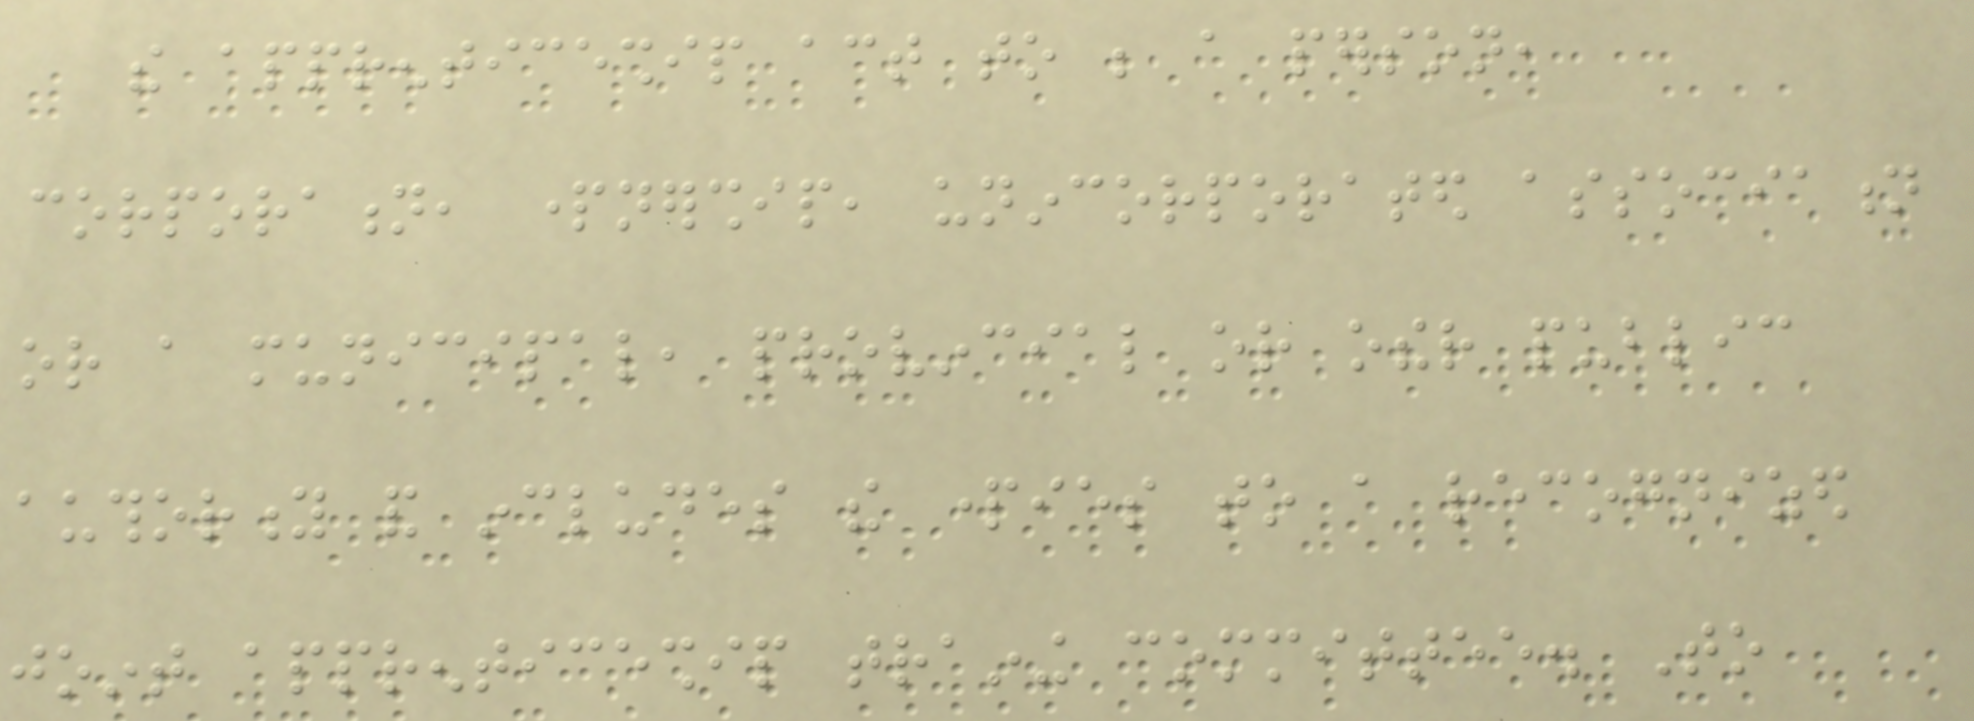the apprenticeship act to be a person,
corporation, partnership, unincorporated association
or a municipal, provincial or other public
authority and includes the parties to a recognized
joint apprenticeship training committee. To
